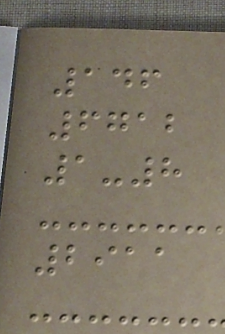146
6712
1-8
2911
